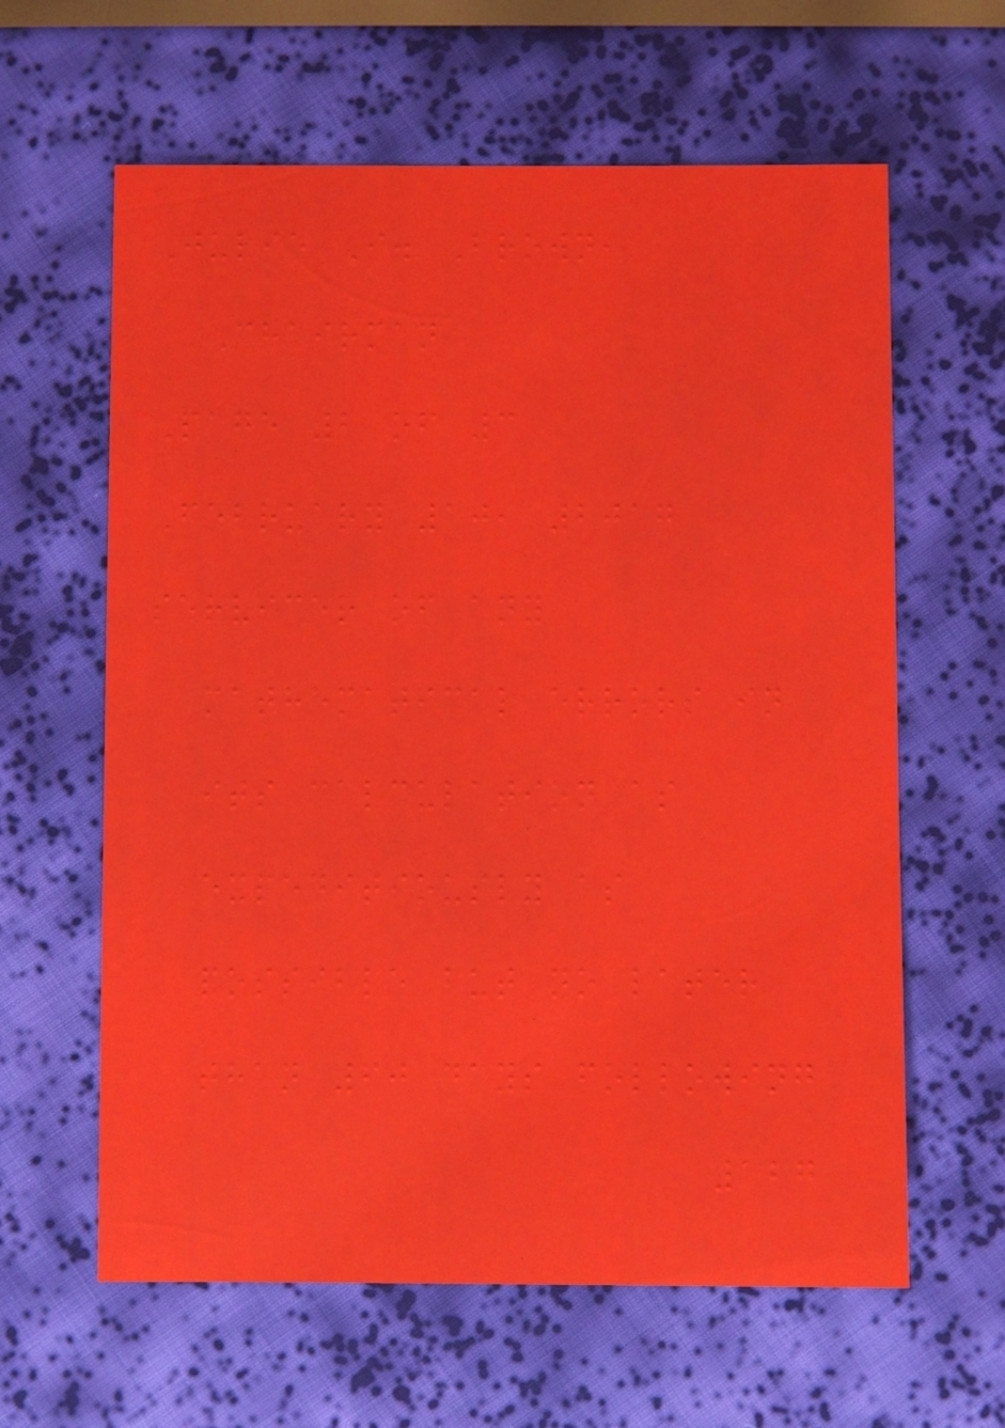Julie I. Brown,
Chairman
Page 2 of 3
February 10, 2017
servicer of any
mathematical errors in
its calculation as
expeditiously as
possible but no later
than 60 days following
127
